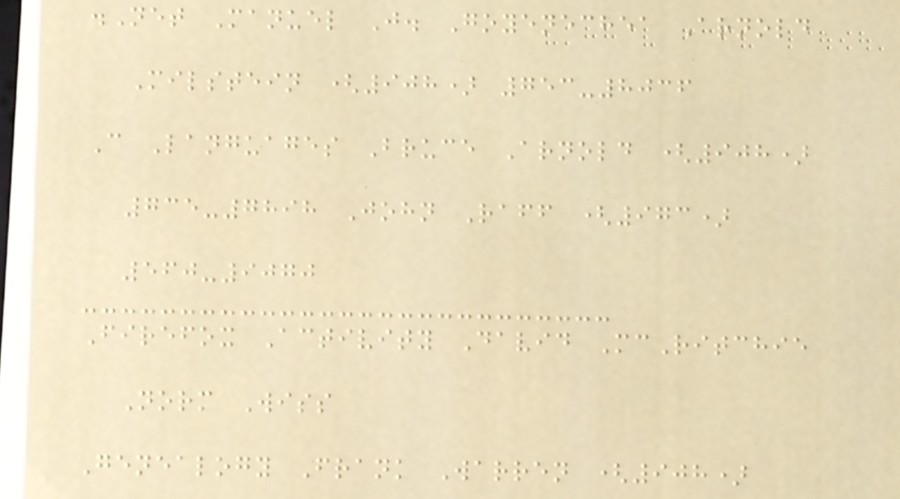.Net Manuel J. Goyenechea Arnold
Milstein (908) 753-8036
C Languages Bruce Arnold (908)
735-7898 John Raff (973)
560-9070
Firefox Activity David McRitchie
Norm Wiss
Genealogy Frank Warren (908)
